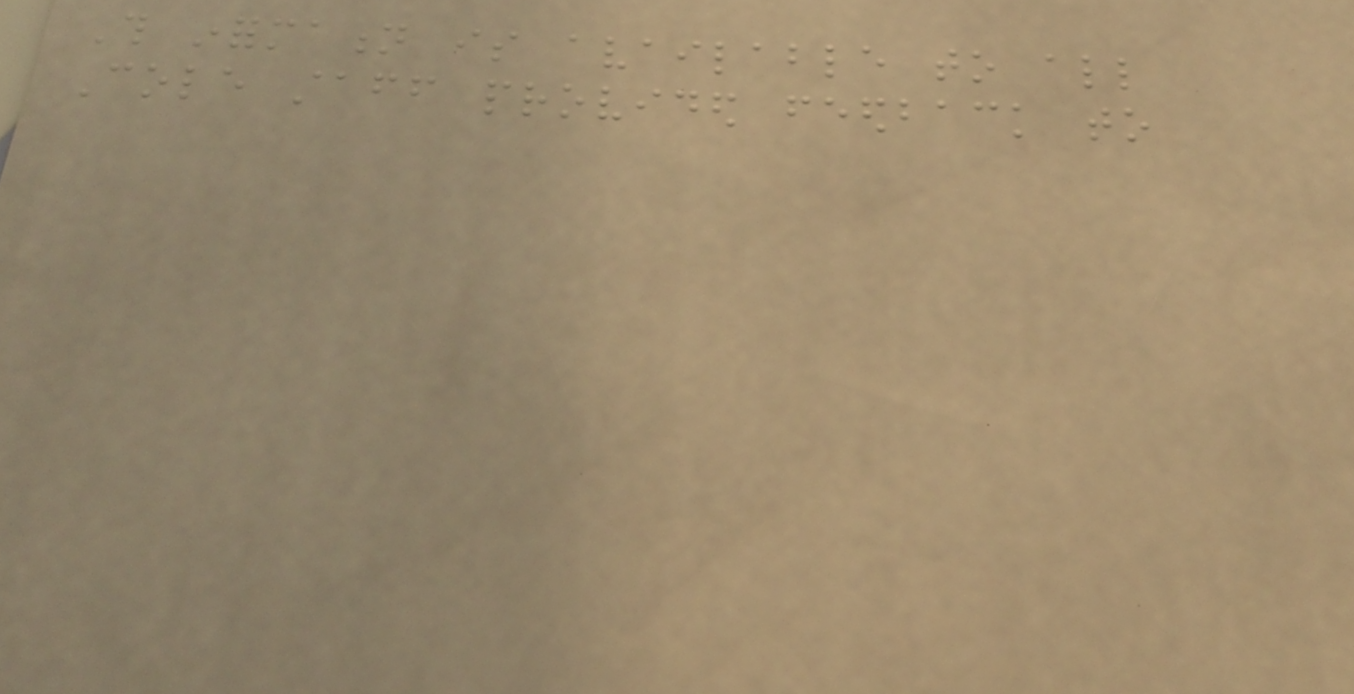This information is available to all
Cole staff provided feedback to
